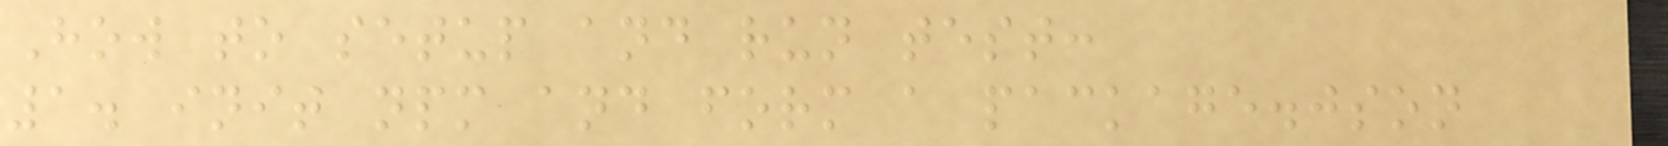How to setup and run test:
1. init npm and form a package.json
